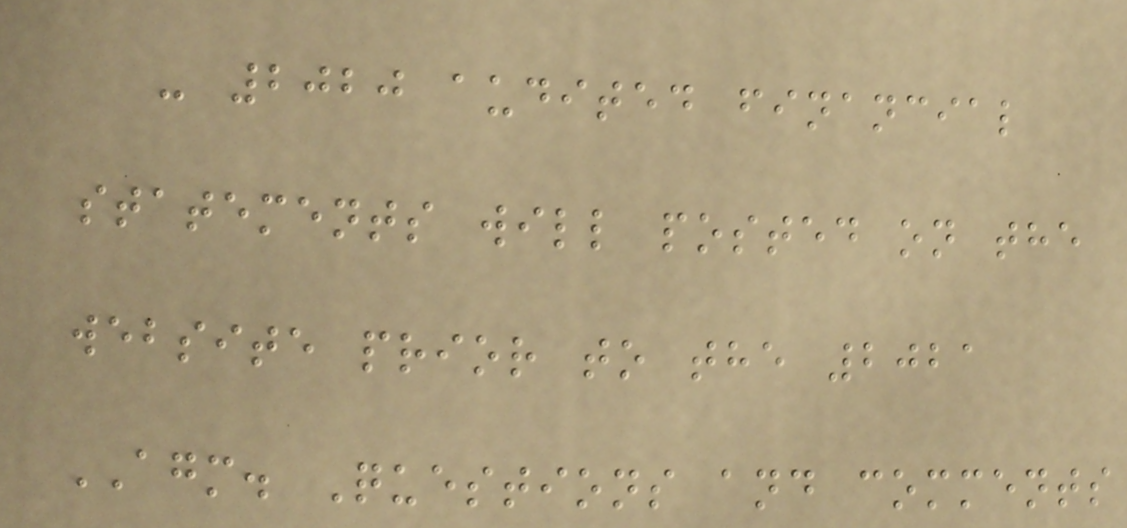- 2020 audited financial
statements will posted on the
website prior to the 2021
AGM. Questions and comments
